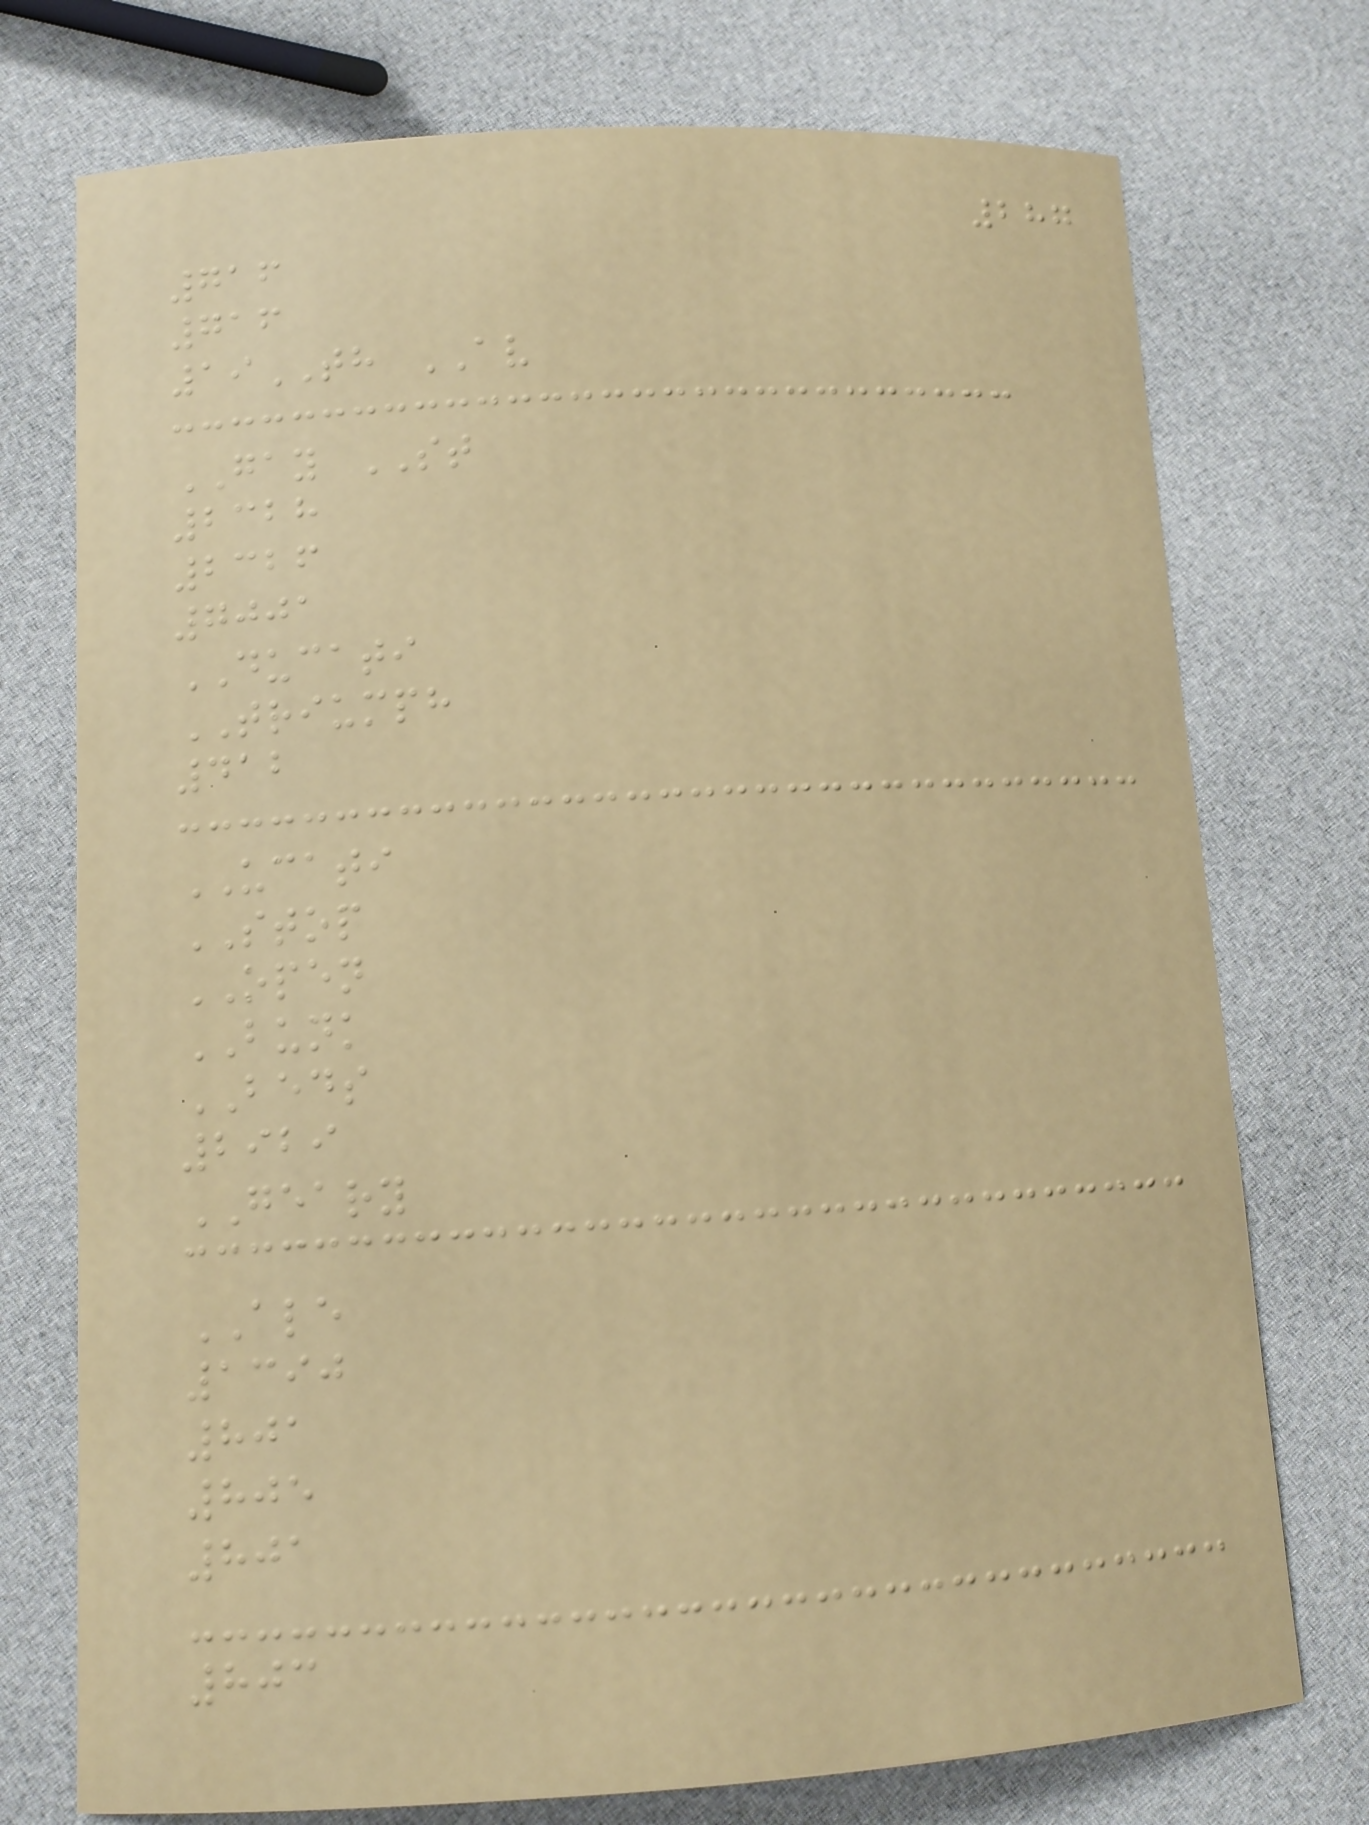287
716
716
19TH AV
GAY ST
2328
2326
7001
DUCATI
TRIUMPH
412
UCATI
STOP
OPEN
BUNK
BEDS
2929
GEARY
ALE
1390
801
805
801
803
